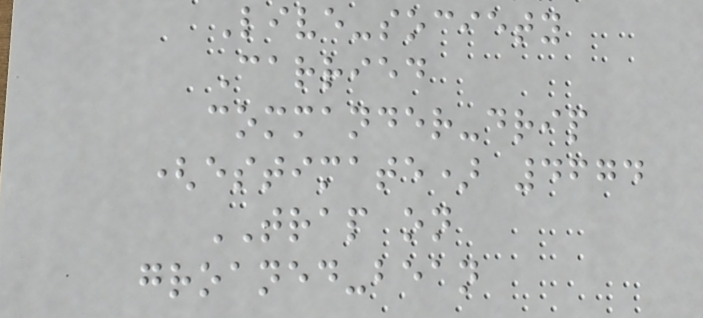Live-society
Carried
commander-drip
(estimate) 4674
TRAP on
groaned-bean
